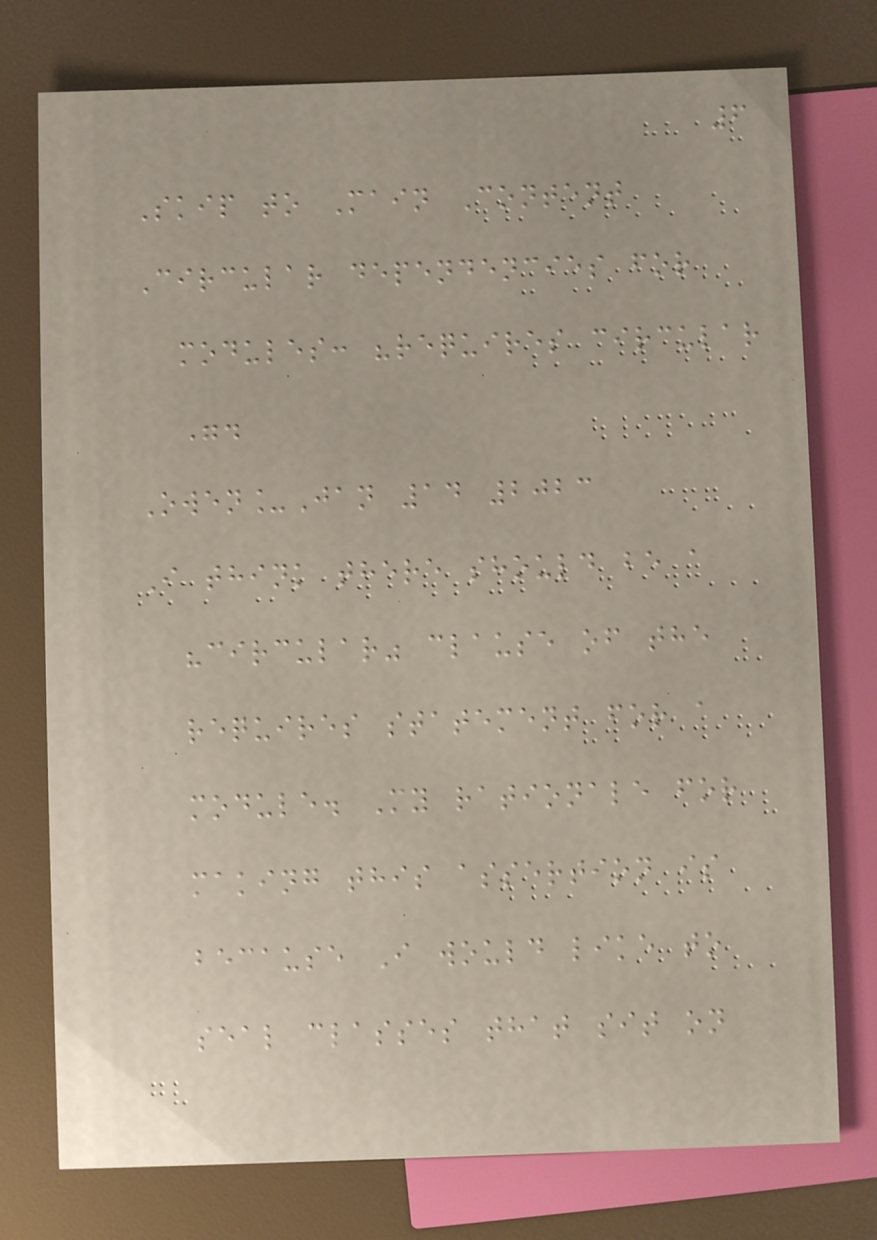6
Skip to Main Content
Circular dependencies for
modules: "requires circular
".
Owen_Jan 14 2023
I think there should be a
"circular" clause of the
requires statement for a
module. My rationale for
making this assertion is
because I would like to
seal classes that sit on
